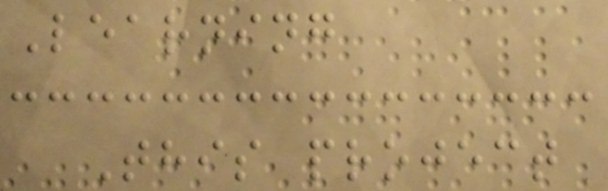Learning
This project
